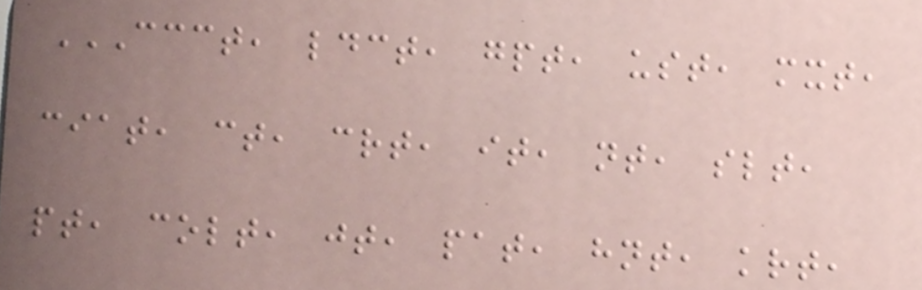CCCT, LDCT, GPT, UST, MXT,
CIAT, CT, CRT, IT, NT, SLT,
PT, COLT, JT, PAT, HNT, KRT,
